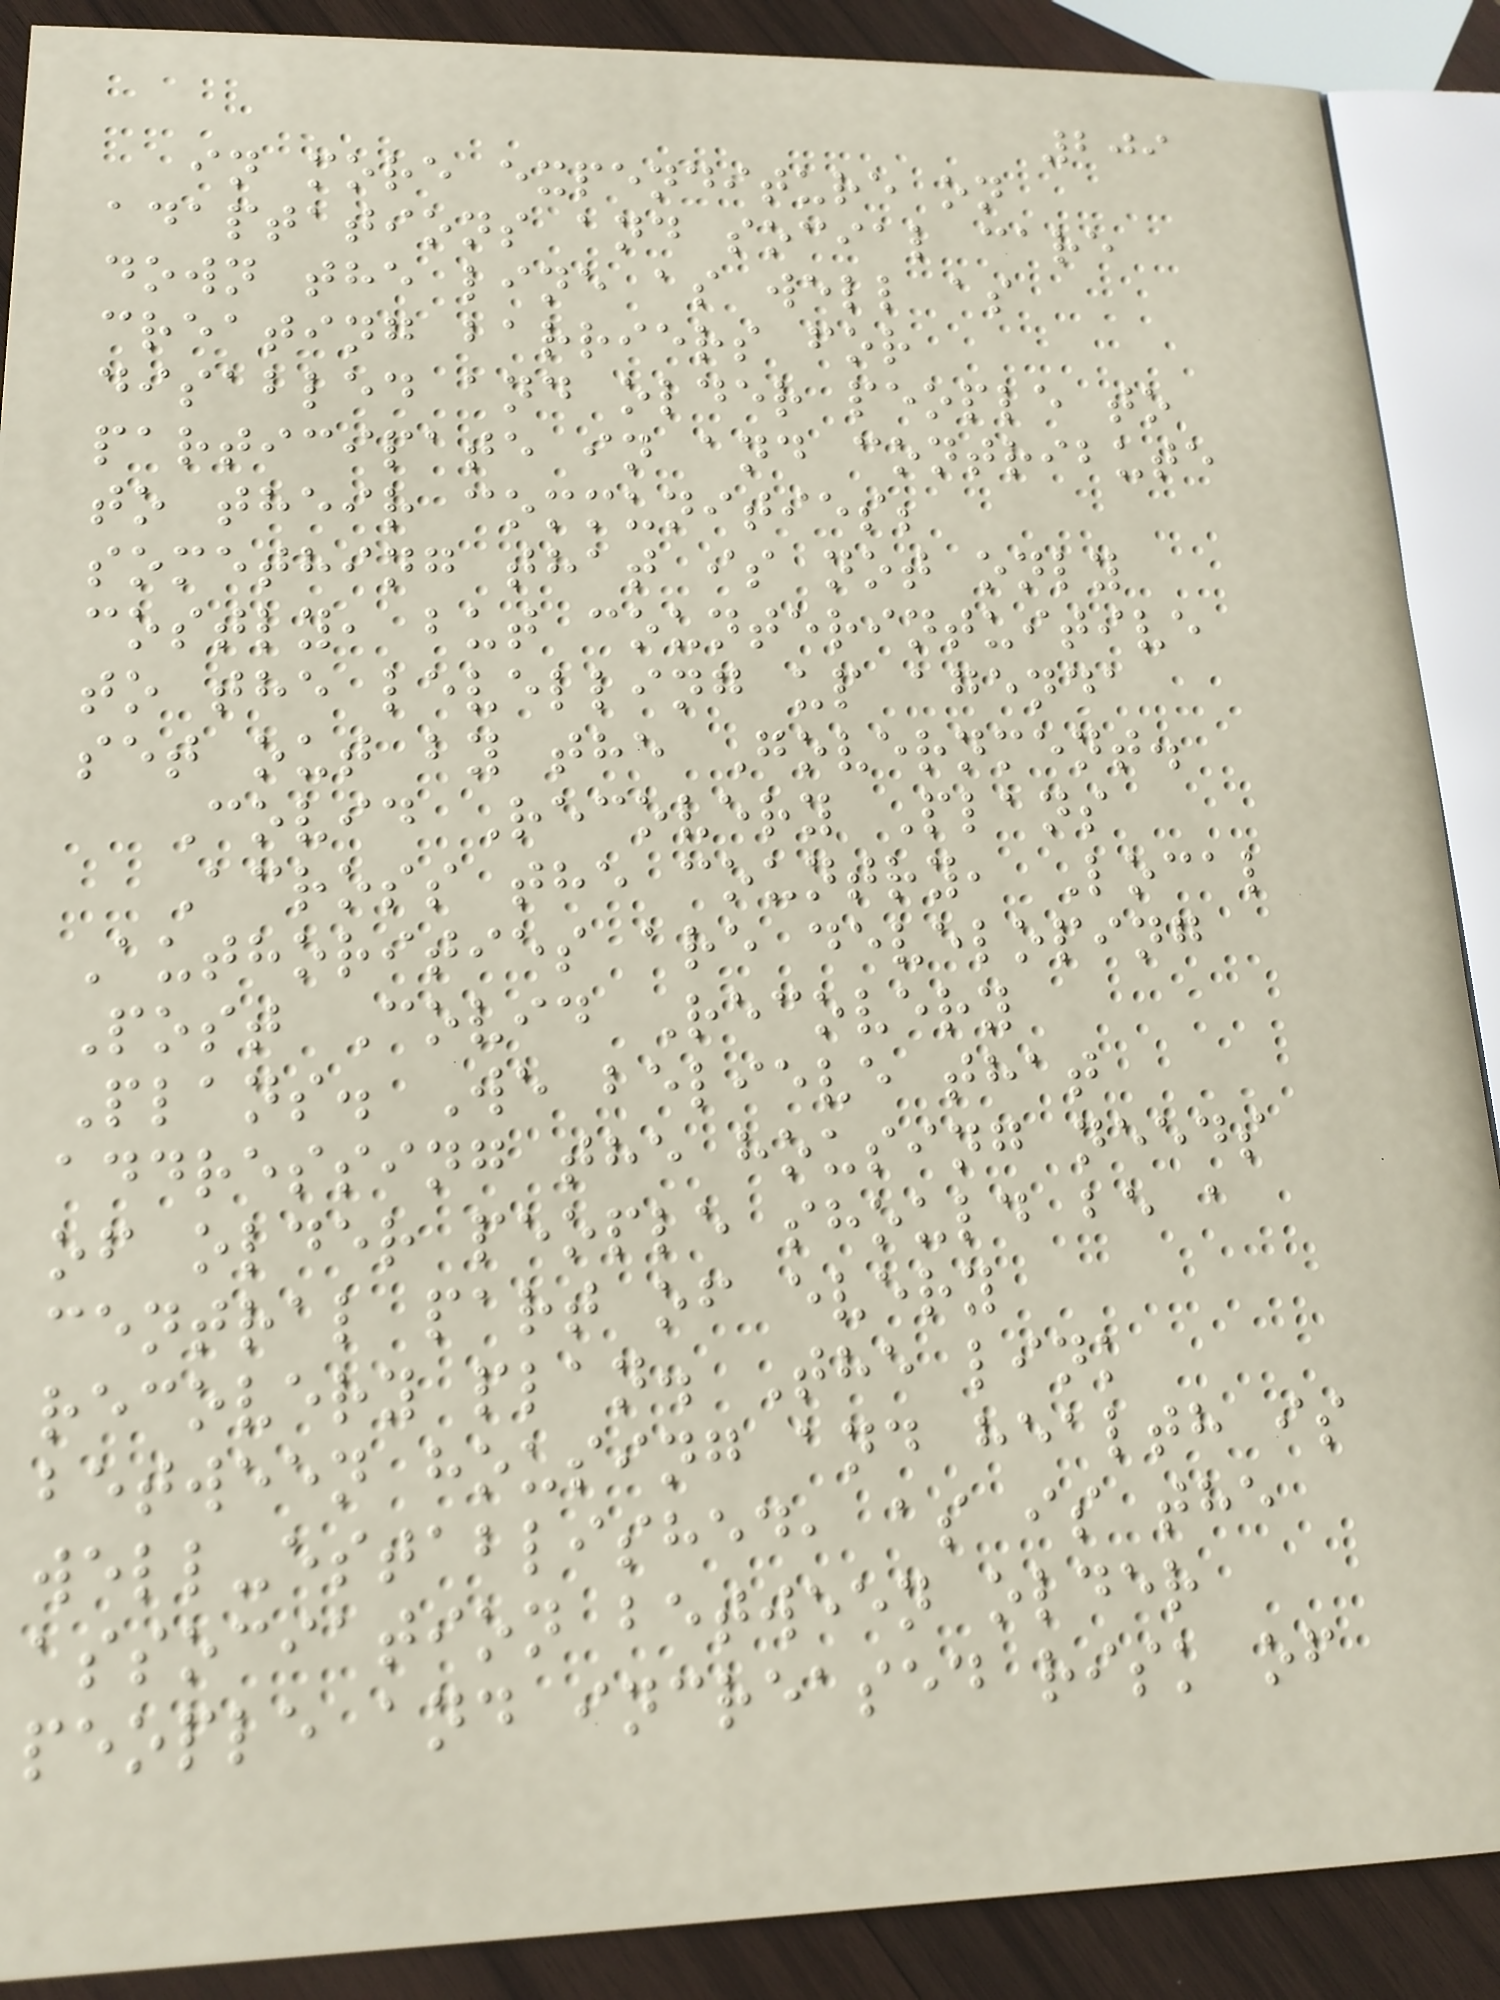209
in more expenditure on
adaptations and social care
down the line as well as
creating barriers for
disabled and older people to
participate in and contribute
to their communities;
something that is not only
costly, but counterintuitive
to the levelling up agenda
set out by the Government.
Covid Recovery Plans
Across the country, Local
Authorities are developing
Post Covid Recovery
Plans. We believe that
addressing the housing needs
of older people should be a
central part of every
recovery plan. The link
between housing and health is
well-established, as is the
association between older
people and increased risk of
